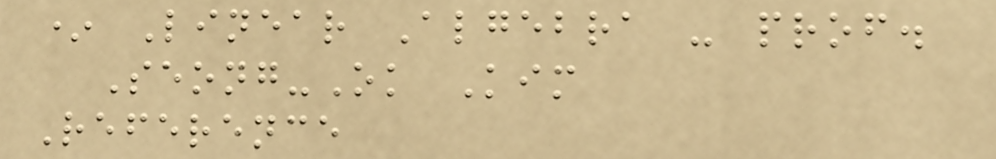* Linear Algebra - prof.
Seong-Ok Kim
Reference
